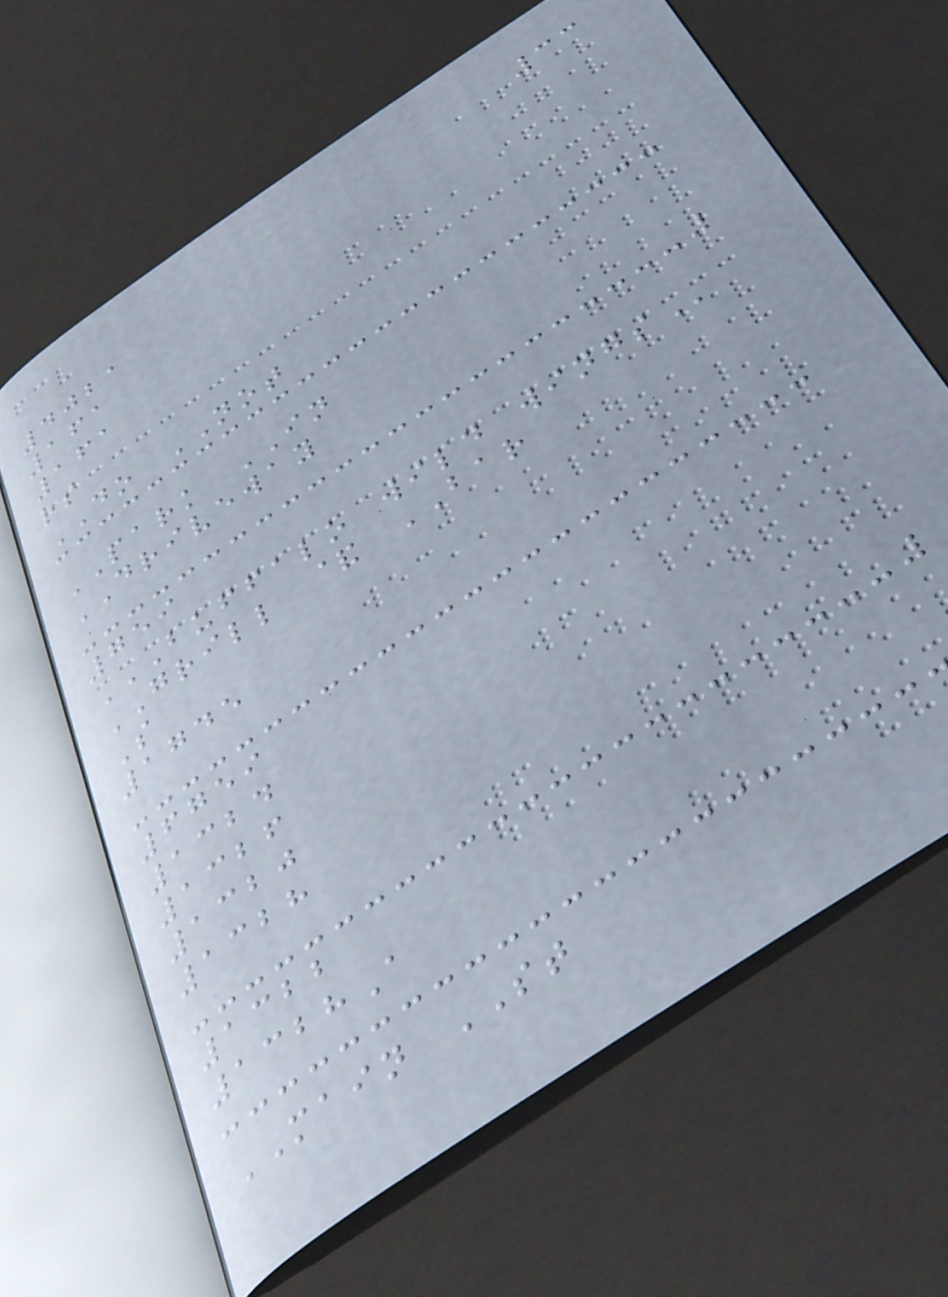33
4021
161
161
rs
DO NOT
PARK IN
DRIVEWAY
759
BUFFALO WILD WINGS
GRILL & BAR
S
1745
6759
1324
1326
1320
1328
1322
1328A
MAIN ST
